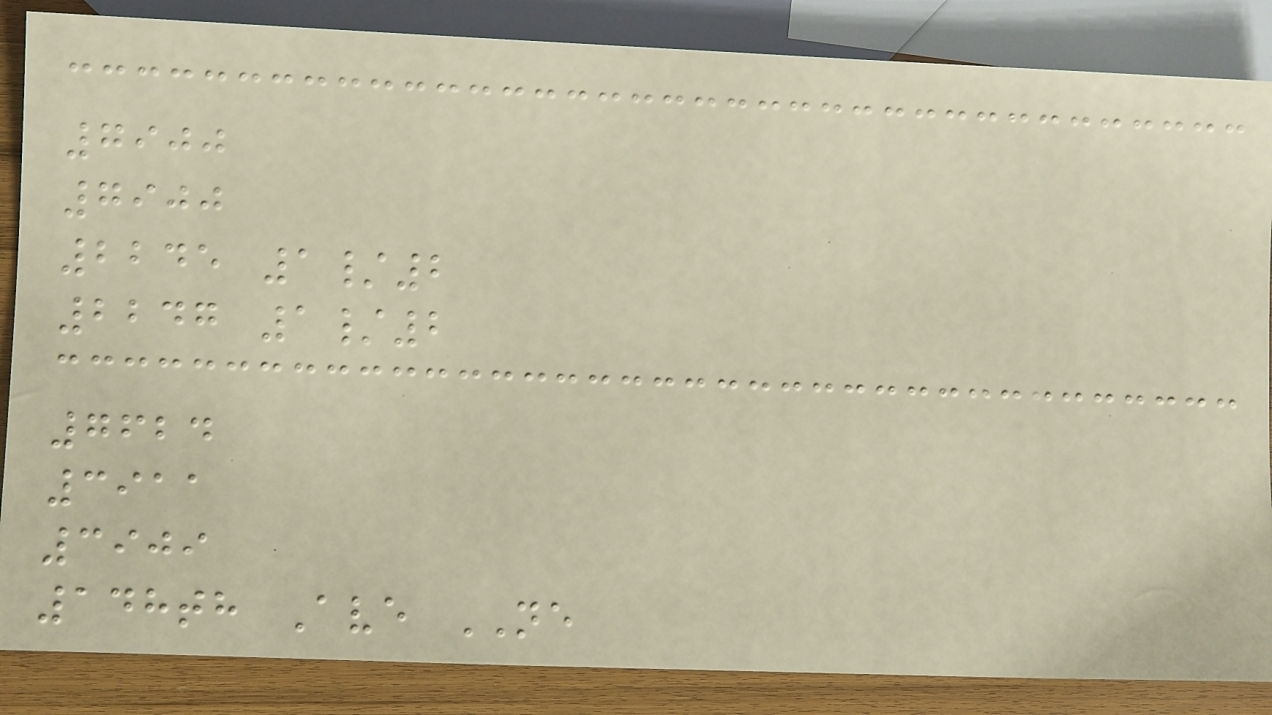7900
7900
2245 1/2
2247 1/2
7624
3911
3909
148th Ave NE
